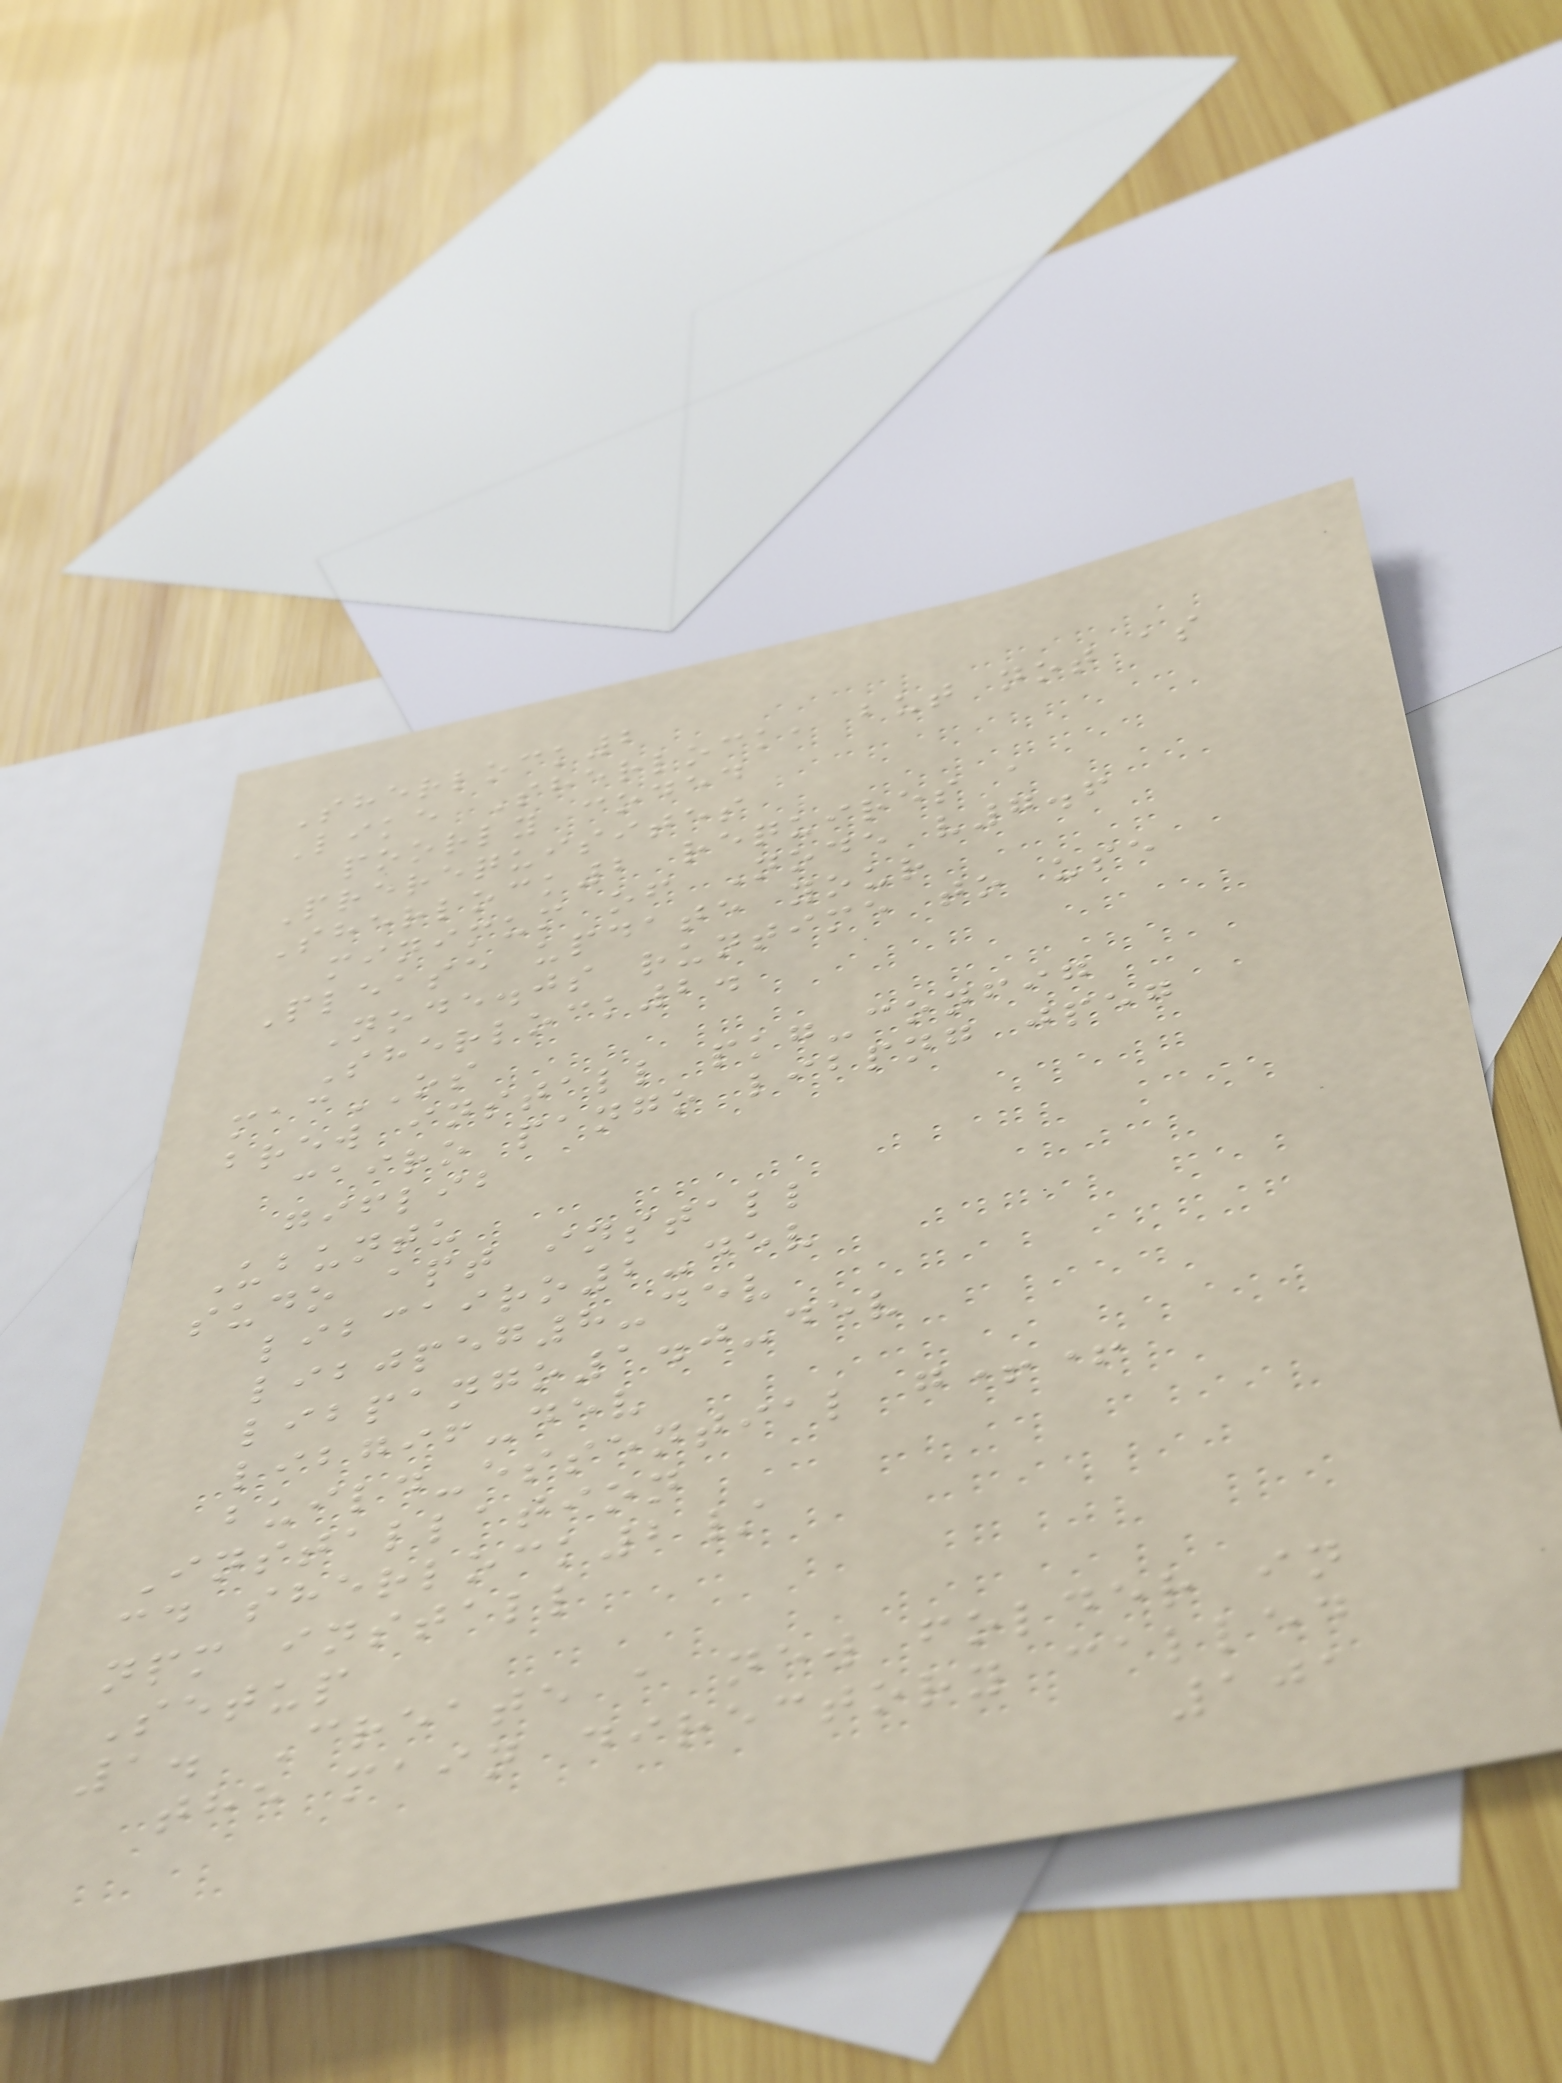Sherlock2
Like Sherlock, but not as
poorly coded
Prerequisites
Sherlock2 requires a
minimum of Node v7.6
Please update your
Node.js runtime to use
Sherlock2.
macOS
brew install pkg-config
cairo pango libpng jpeg
giflib
Ubuntu
sudo apt install
libcairo2-dev
libjpeg8-dev
libpango1.0-dev
libgif-dev
build-essential g++
Installation
cd sherlock2/
npm install
Setup
1. Create a new folder in
the main directory called
101
